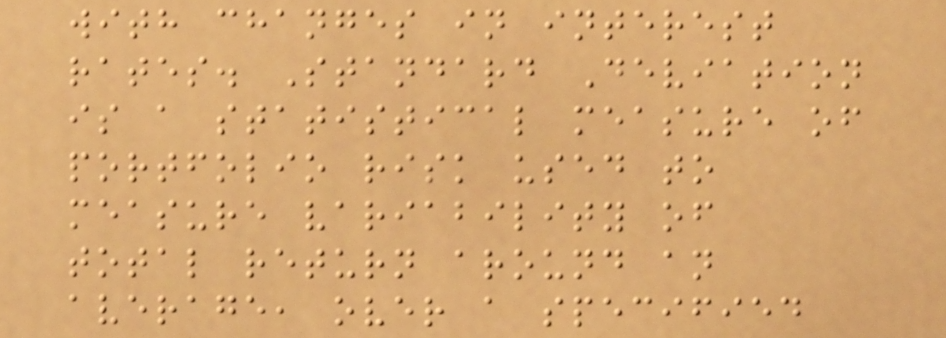with changes in interest
rates. Standard Deviation
is a statistical measure of
portfolio risk used to
measure variability of
total return around an
average, over a specified
